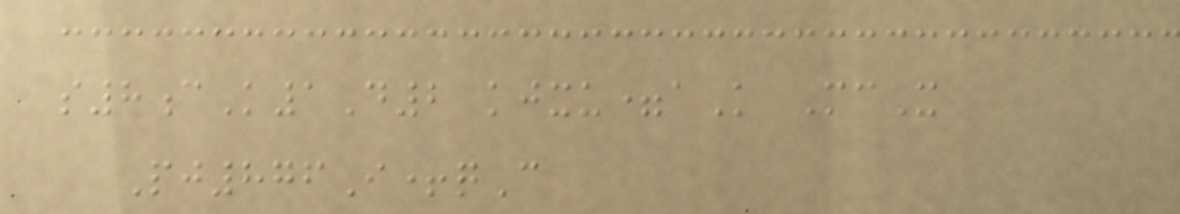s8cK1D2 kjxu=aK McX
Pj876I+qC
